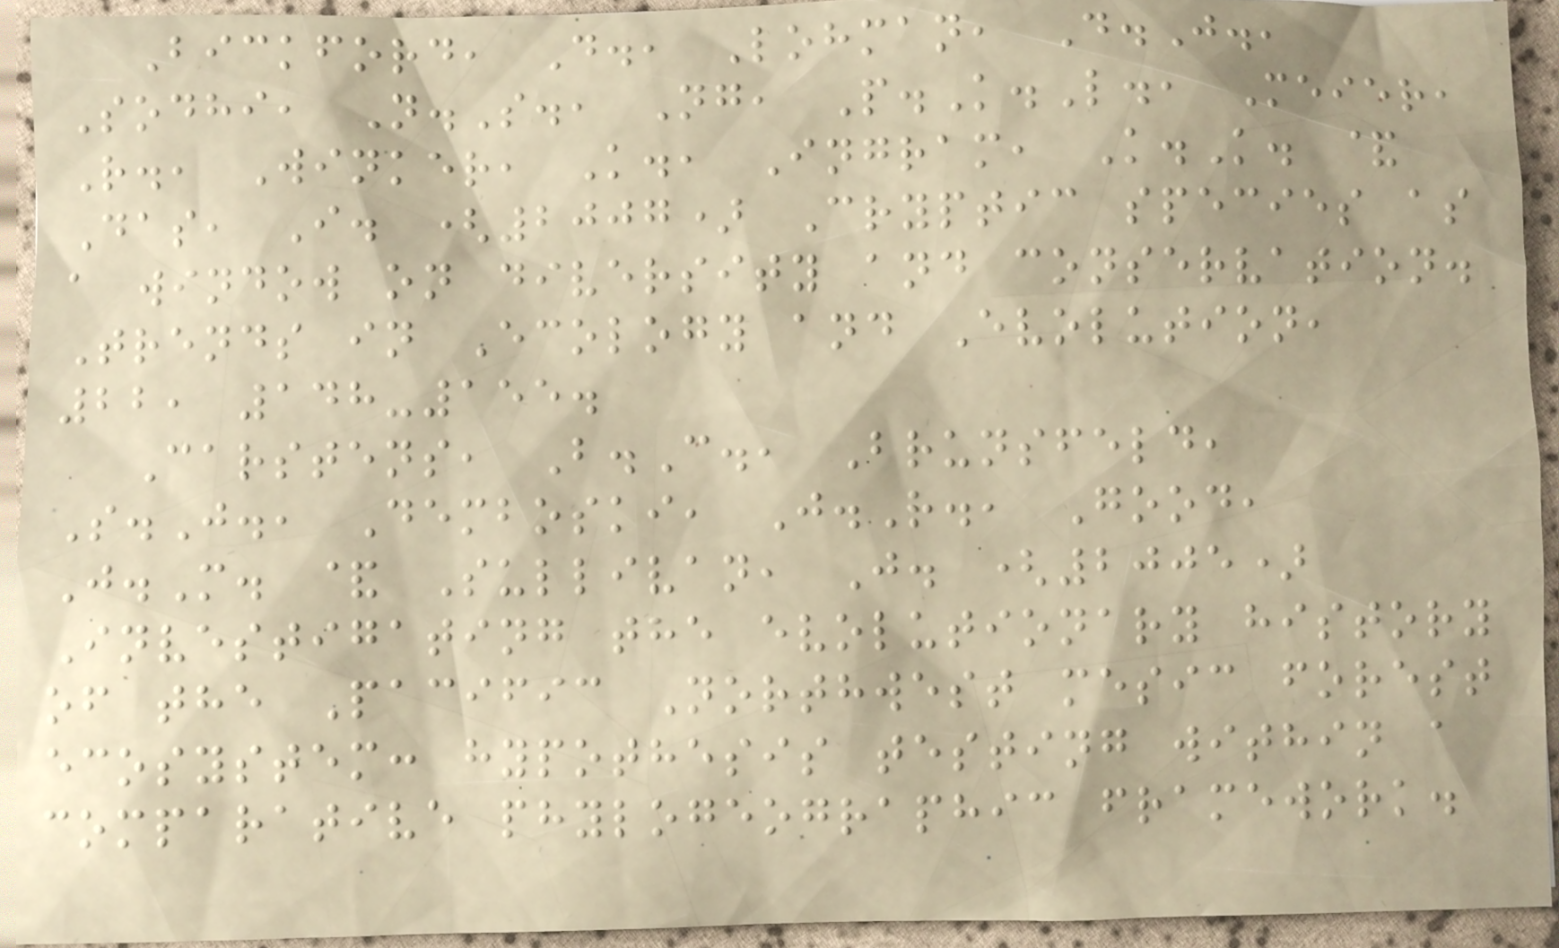Bickford, D., Lohman, D.J.,
Sodhi, N.S., Ng, P.K.L., Meier,
R., Winker, K., Ingram, K.K. &
Das, I. (2007) Cryptic species as
a window on diversity and conservation.
Trends in Ecology and Evolution,
22, 148-155.
Carstens, B.C., Brunsfeld,
S.J., Demboski, J.R., Good,
J.M. & Sullivan, J. (2005)
Investigating the evolutionary history
of the Pacific Northwest mesic forest
ecosystem: hypothesis testing within a
comparative phylogeographic framework.
